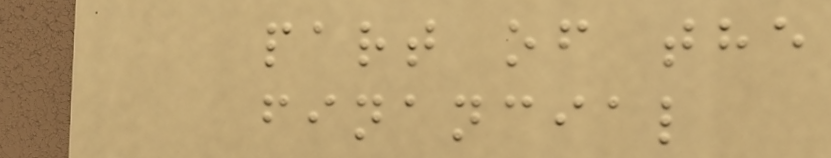part of the
financial
